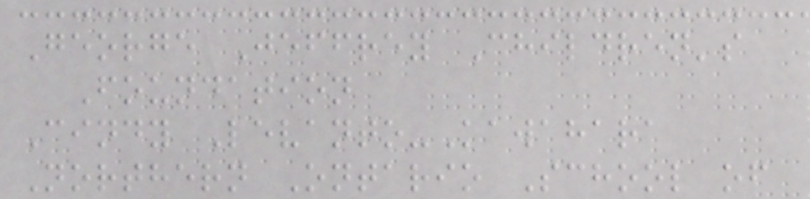George Jeffrey Children's
Foundation
Cindy Levanto-Kawahara
Northern Ontario School of
